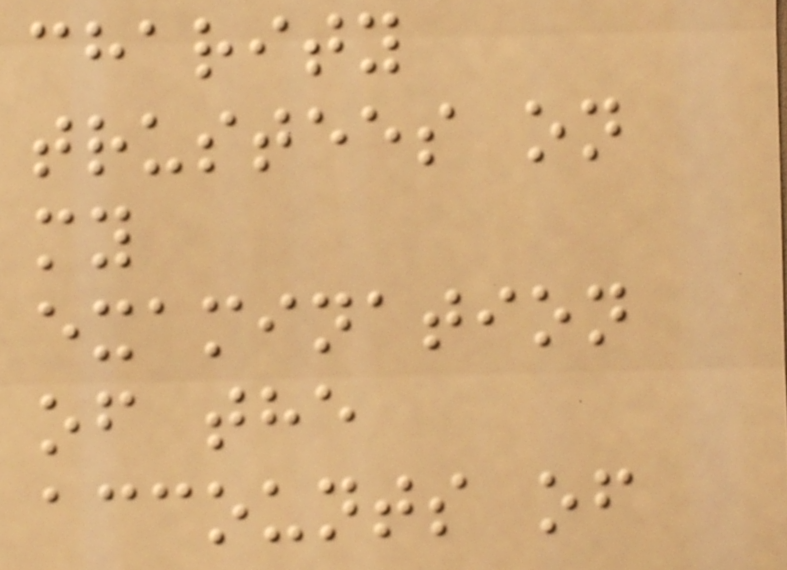charity
trustees on
my
examination
of the
accounts of
